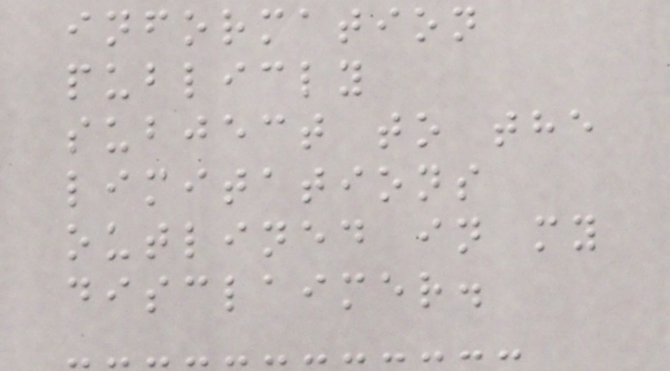information
publicly
subject to the
limitations
outlined in my
disclaimer.
